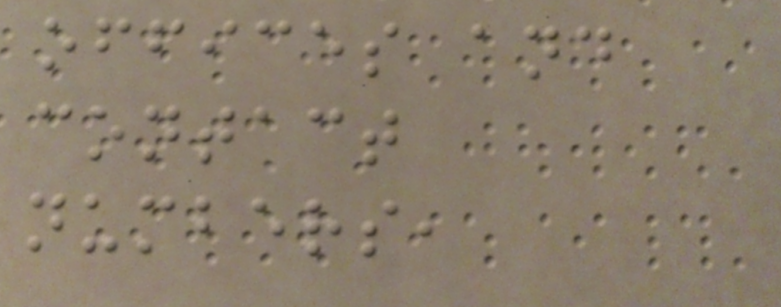offices and
contact
numbers,
